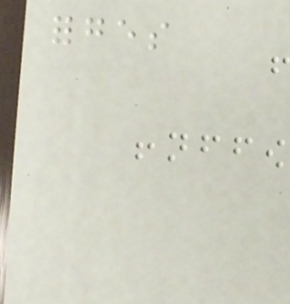forges
